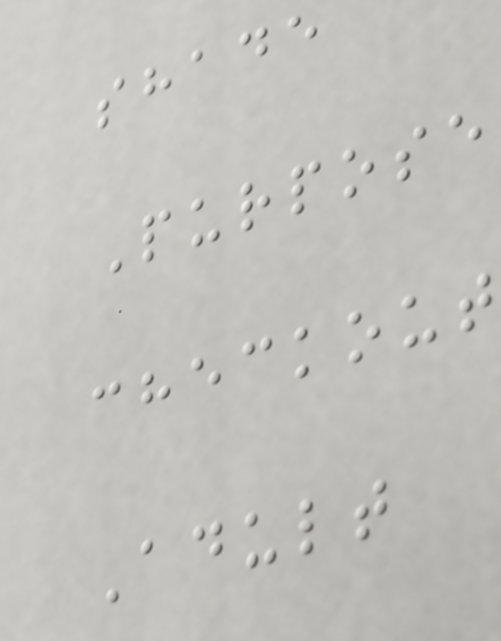shade
Purpose
checkout
Adult
